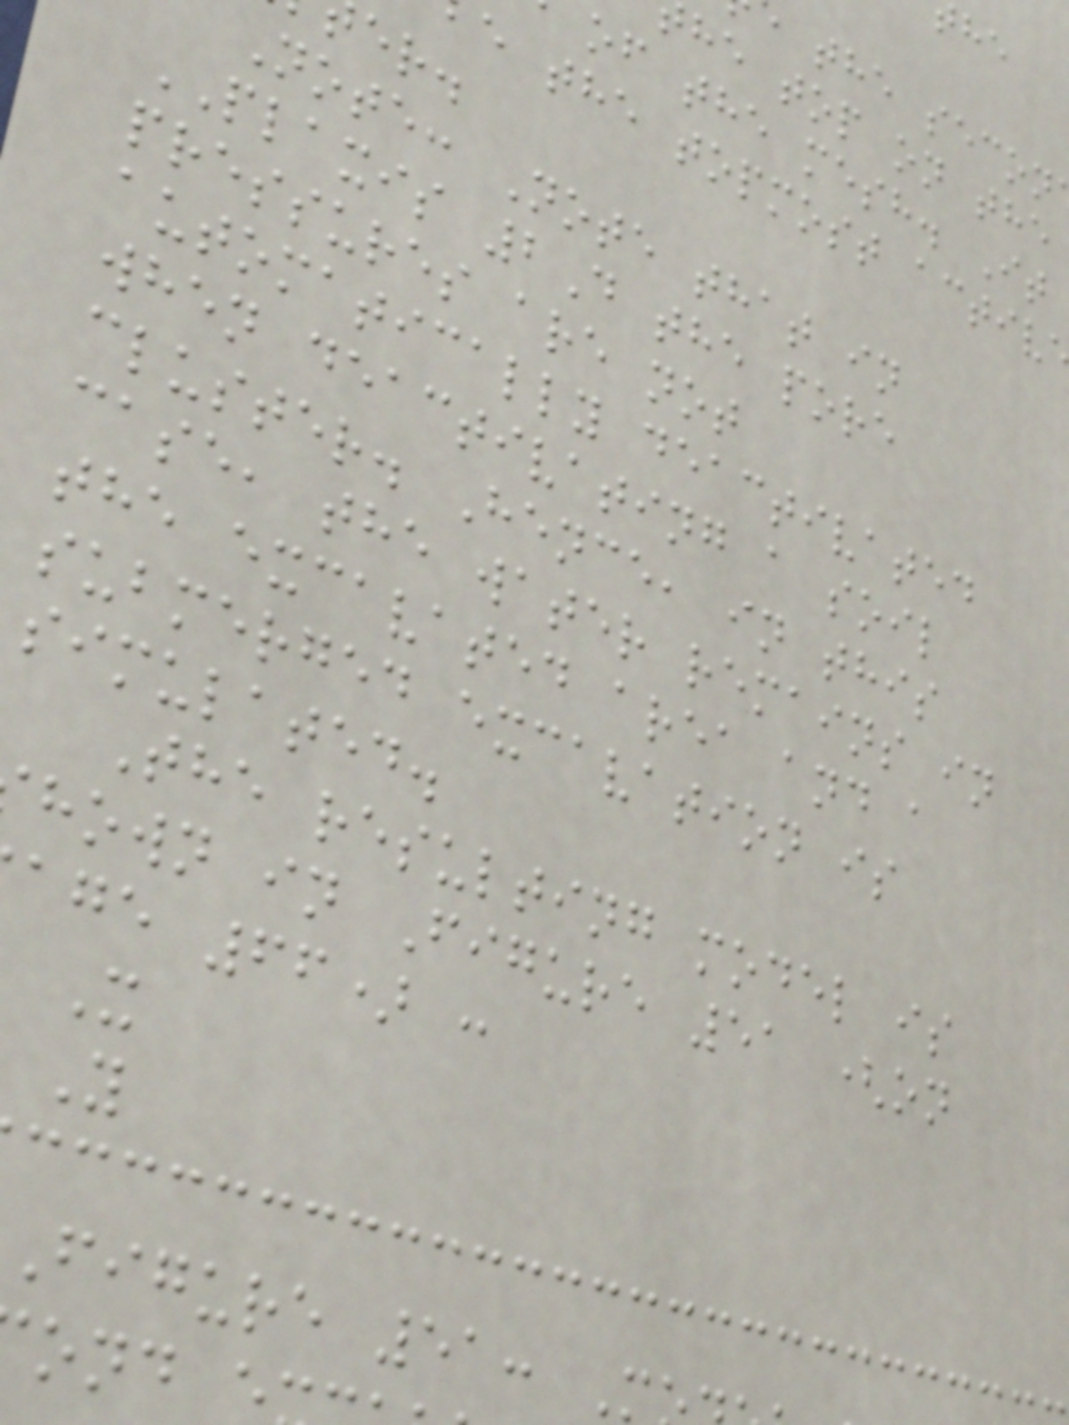the secon
he top on the
of the mesh. It
e the topmost activ
Note: Note that in
PLAXIS 2D the pore
pressures are not
automatically deactivated
when deactivating a soil
cluster. Hence, in this
case, the water remains in
the excavated area and a
submerged excavation is
simulated.
The resulting model is
hown in Figure 51 (on
age 66) :
X
Y
Figure 51:
